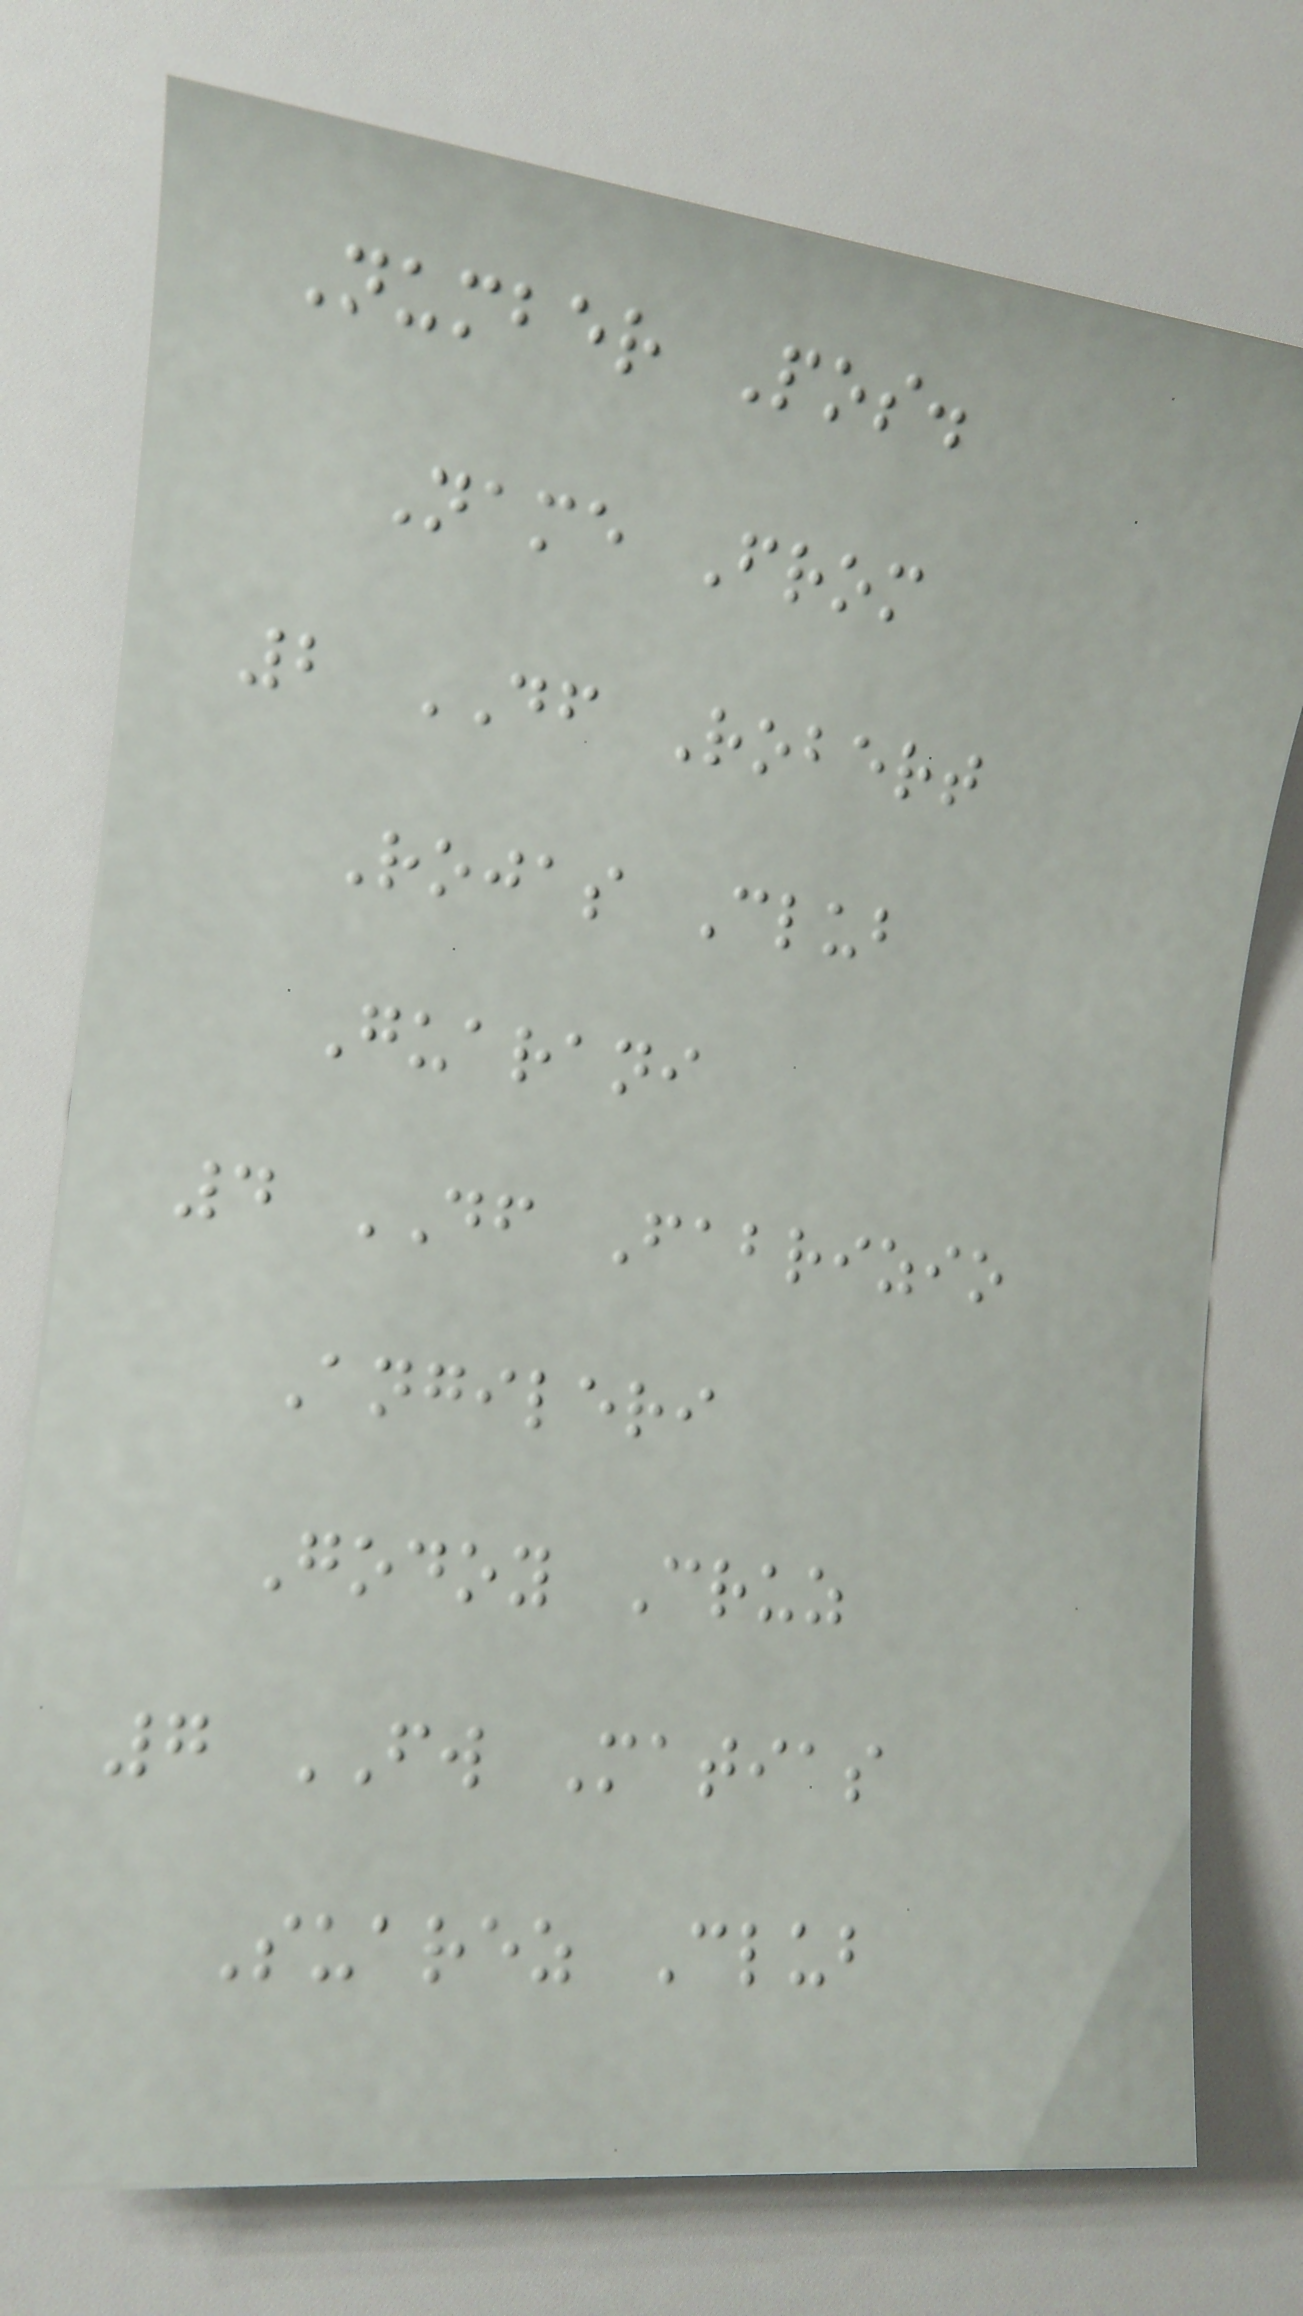Number Pos.
Name From
2 DF Robert
Rojas Club
Guarani
4 DF Fabrizio
Angileri
Godoy Cruz
7 FW Matias
Suarez Club
